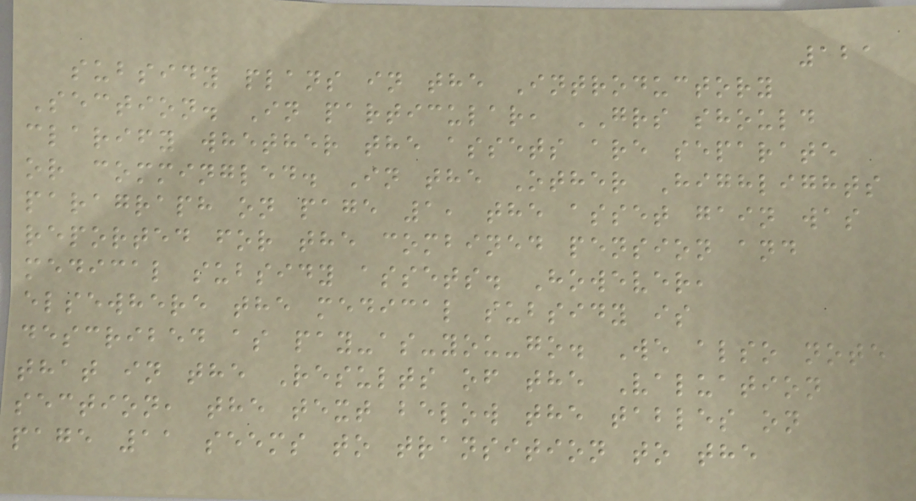121
subsidy plans in the Introductory
Section. In particular, GRS should
clarify whether the assets are separate
or commingled. In the Other Highlights
paragraph on page 1, the asset gain was
reported for the combined pension and
medical subsidy assets. However,
elsewhere the medical subsidy is
described as pay-as-you-go. We also note
that in the Results of the Valuation
section, the text below the tables on
page 11 seems to transition to the
